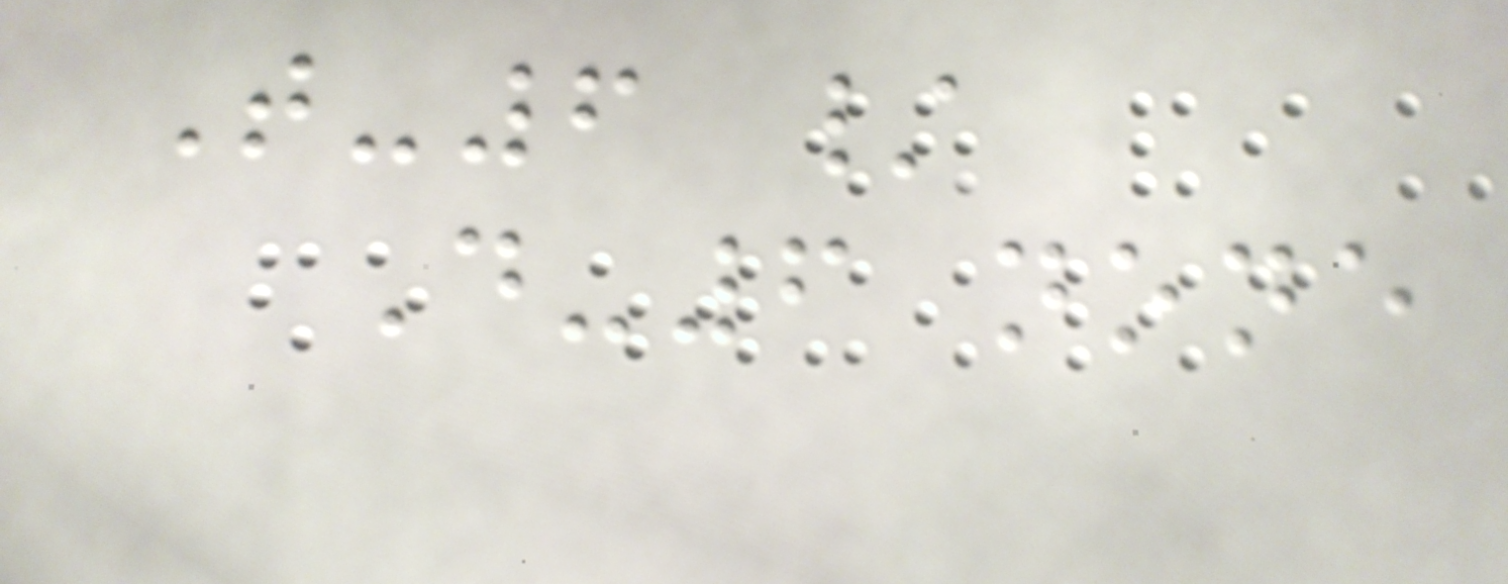T-6 /
D-6 none
